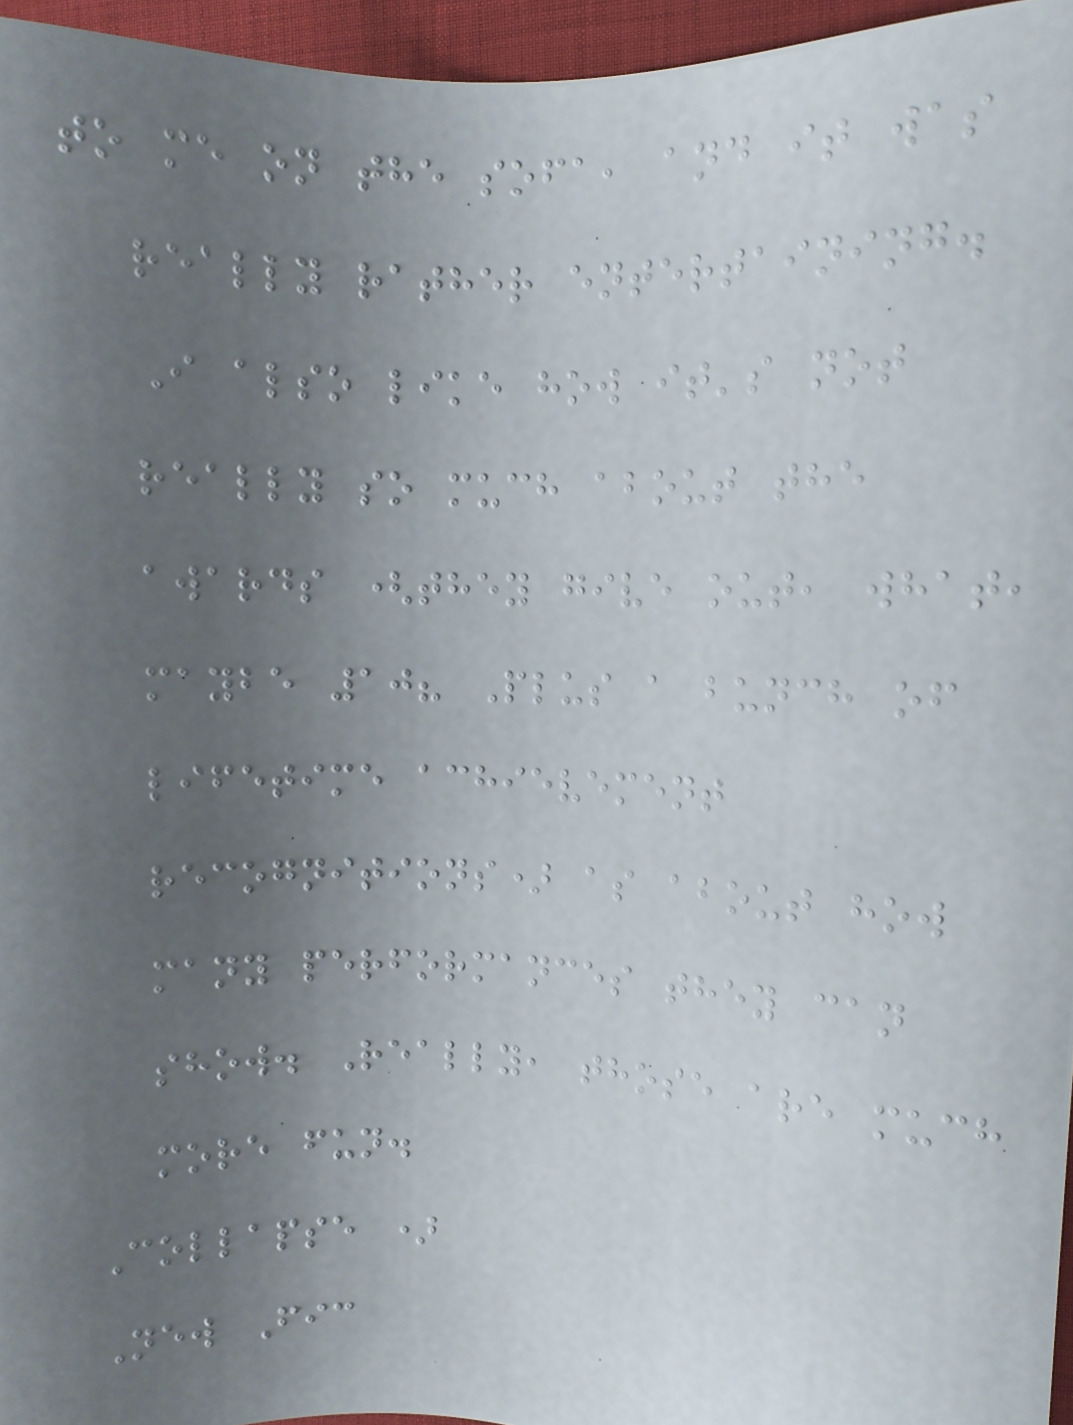to me on the sofa, and it was
really rather entertaining.
I also like how it's not
really so much about the
awards (they give out, what,
maybe 10? Plus a bunch of
lifetime achievement
recognitions) as about how
many performances they can
show. Really, those are much
more fun.
Collapse )
New Fic
